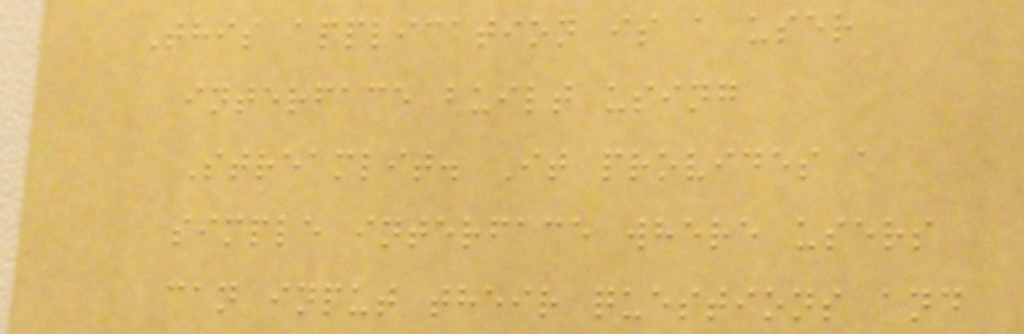This application is a user
interface built using
Streamlit. It provides a
simple interface where users
can input their questions and
